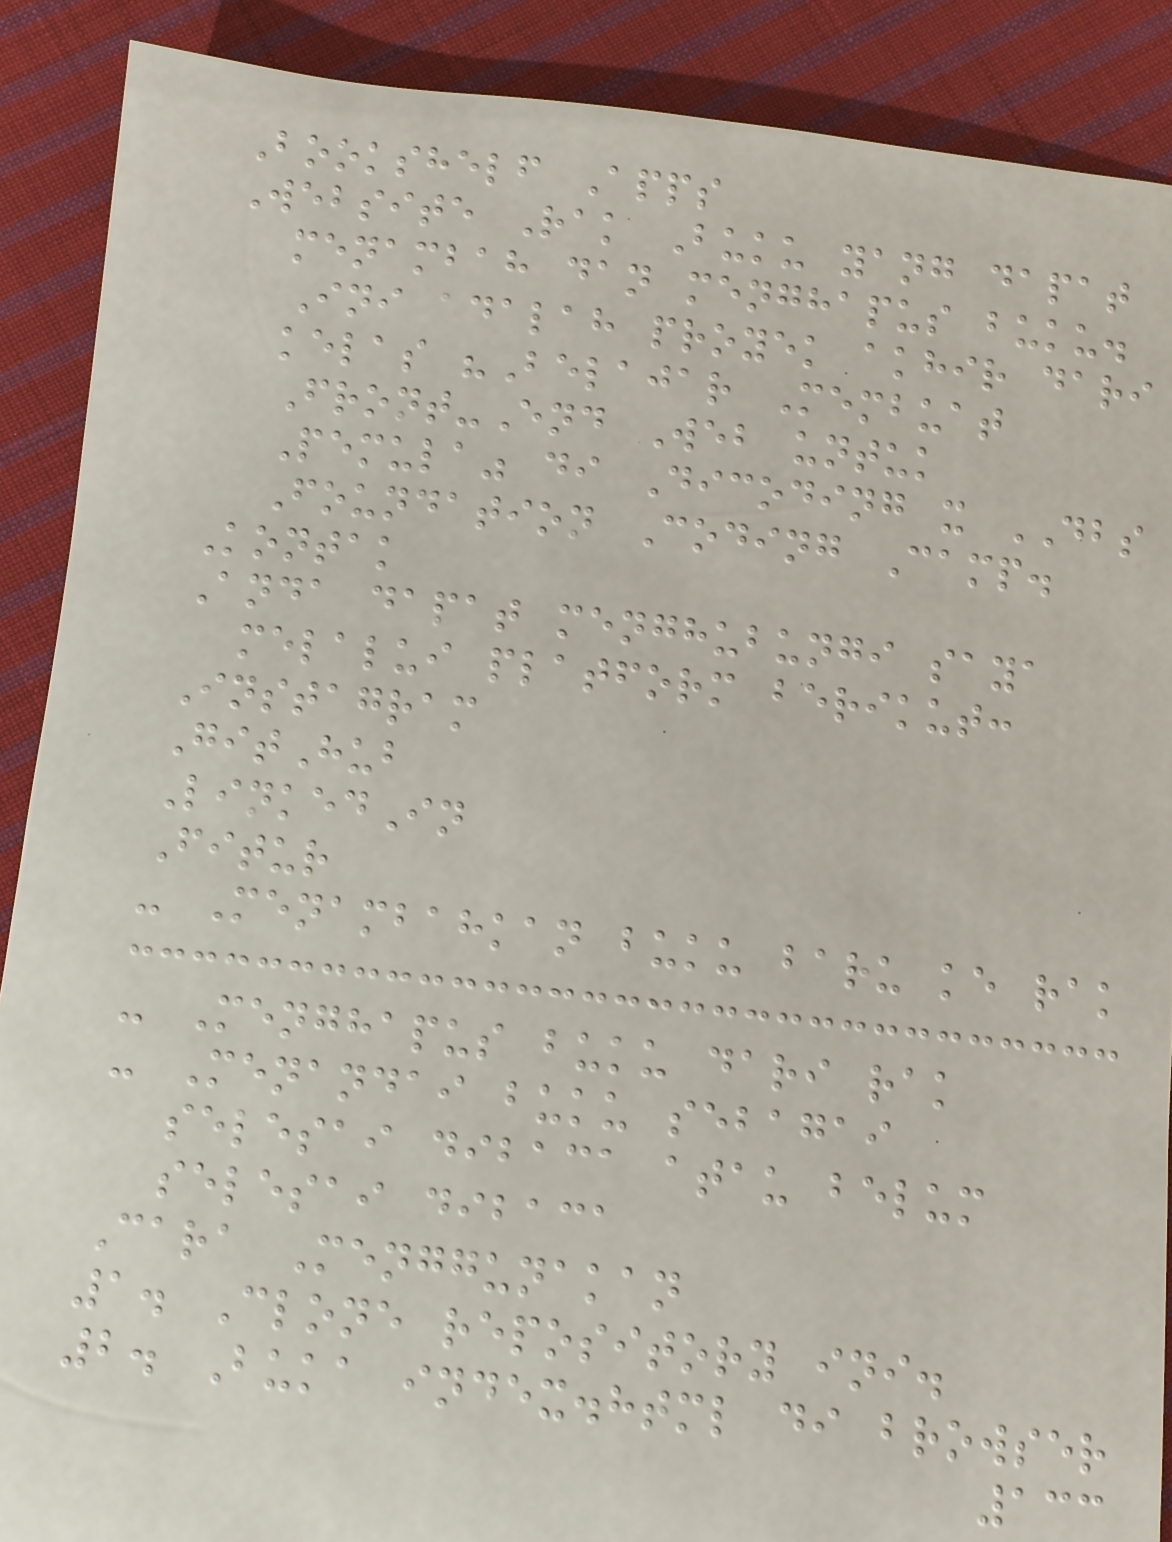Bookshelf Apps
Website Rak Buku yang dapat
menambah dan menghapus buku.
Ini adalah proyek akhir dari
kelas "Belajar Membuat
Front-End Web untuk
Pemula" di Dicoding x DBS
Foundation Coding Camp.
Kontak
Anda dapat menghubungi saya
melalui platform berikut:
Instagram
GitHub
LinkedIn
Fitur
- Menambahkan buku baru ke rak
- Menghapus buku dari rak
- Menandai buku sebagai
selesai dibaca atau belum
selesai dibaca
Cara Menggunakan
1. Clone repository ini.
2. Buka index.html di browser
133
